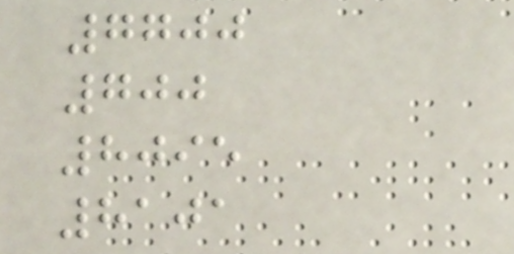7700
700
8095
8101
